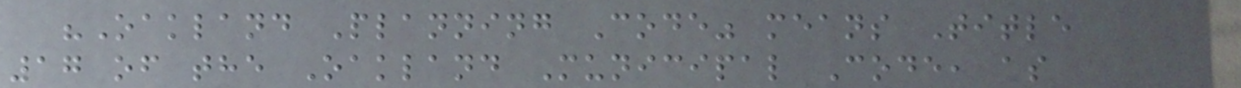"Oakland Planning Code" means Title
17 of the Oakland Municipal Code, as
